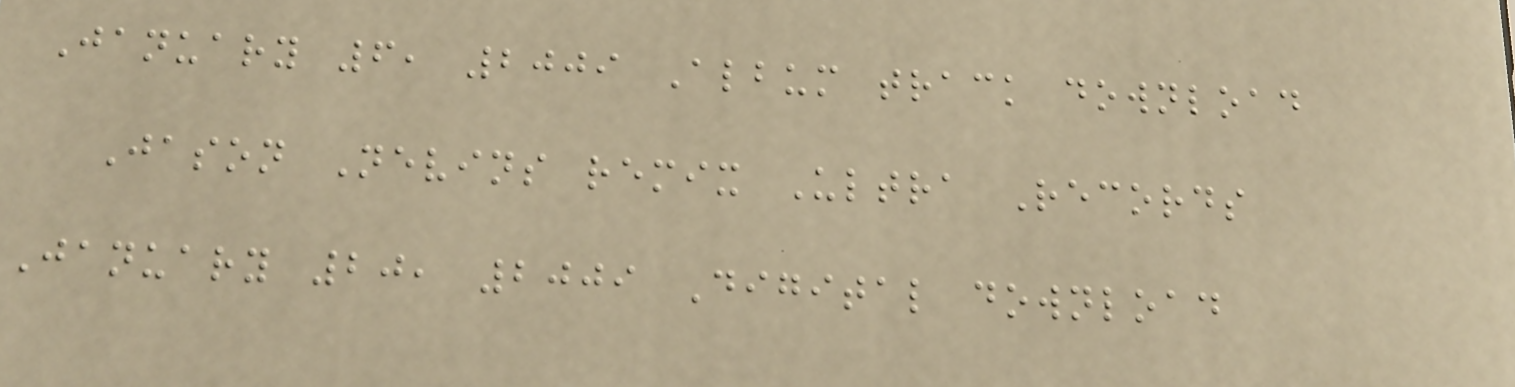January 6, 2009 Album track download
Jason Nevins remix Ultra Records
January 20, 2009 Digital download
